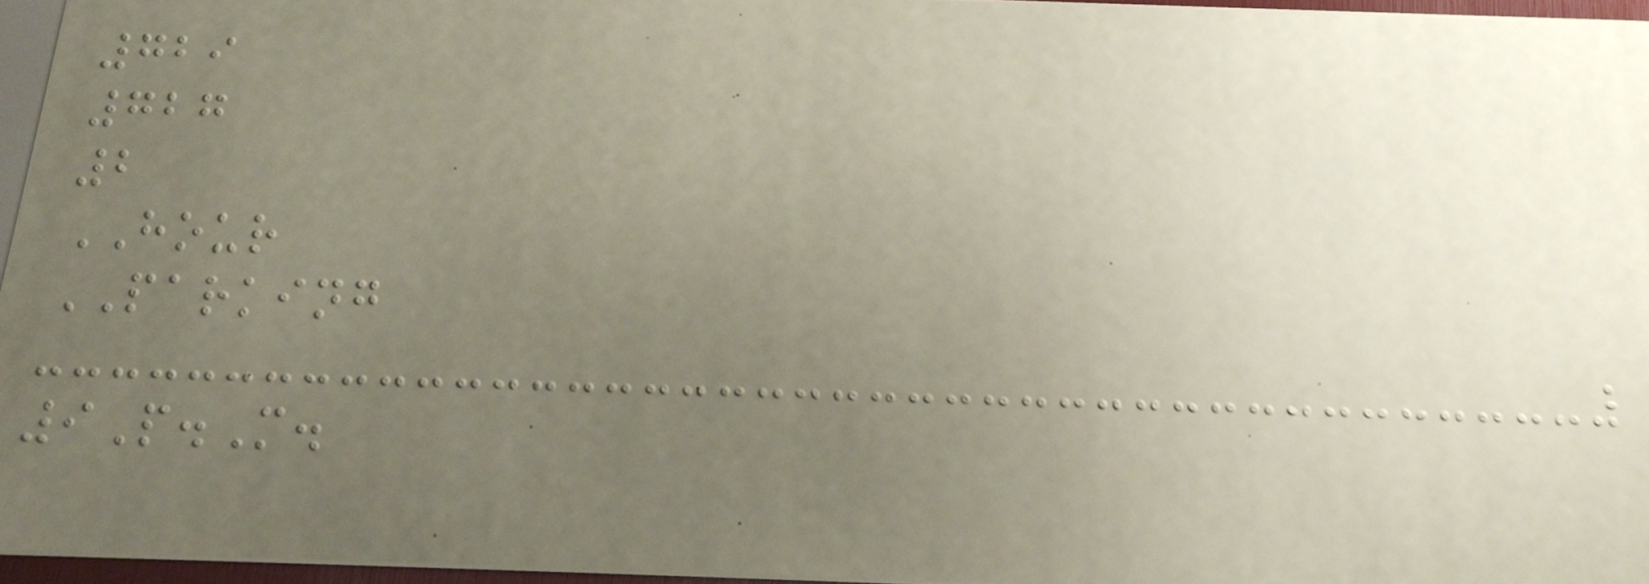729
727
2
HOUR
PARKING
9P.M.
